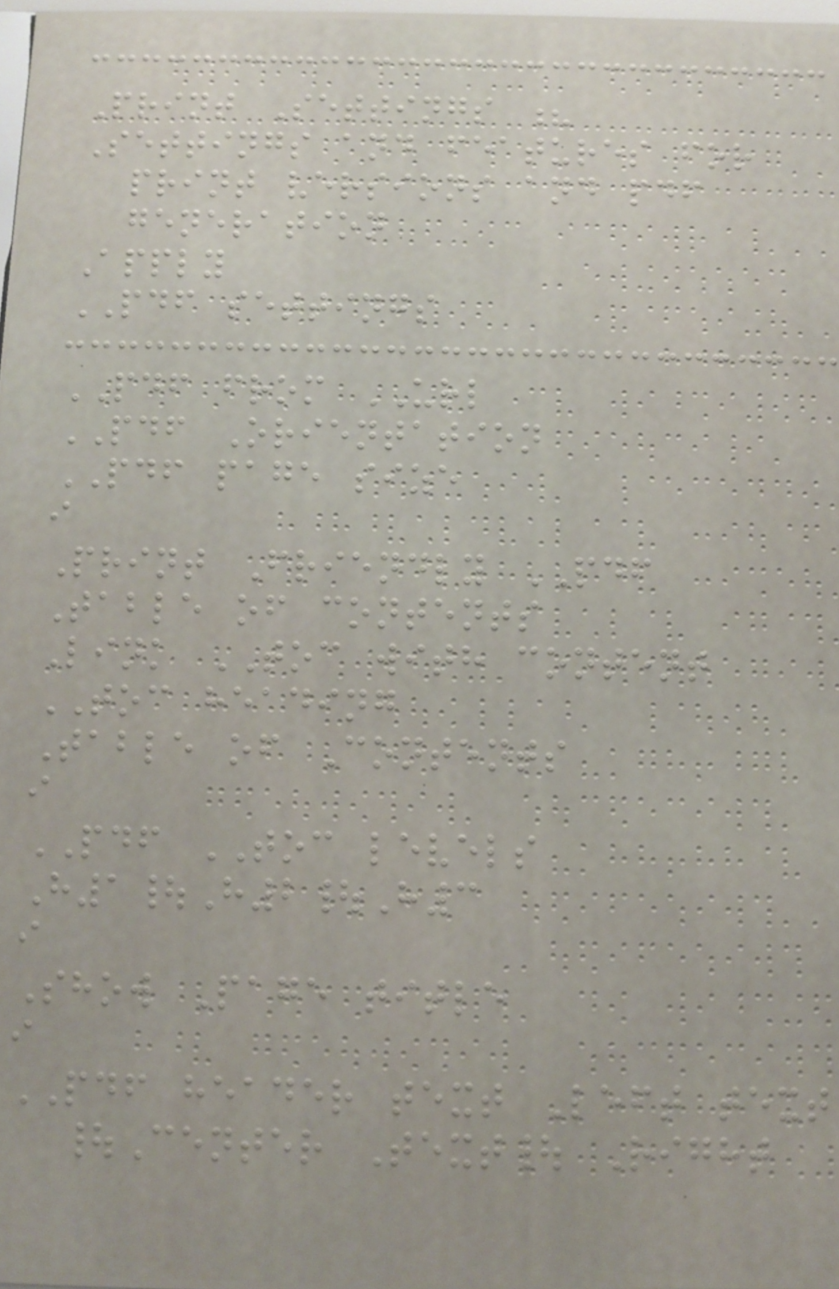Print Settings ?
Settings and features for
print versions and pdf
generation
Apply
PDF settings
PDF from URL
PDF Orientation
PDF page size
i
Print Friendly PDF
Table of contents
Link TOC with content
TOC heading
Table of Contents
i
PDF TOC levels
H1|H2|H3
i
Show Page title
i
PDF header text Left text
|Center Text| Right
